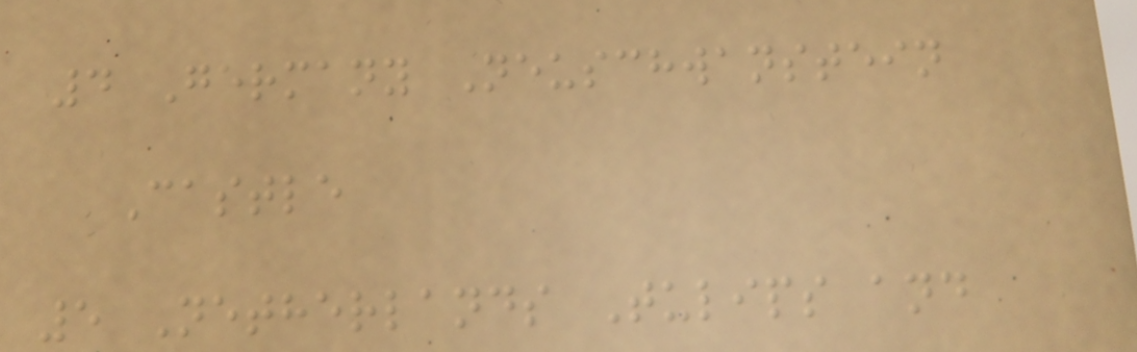4 Germany Neuschwanstein
Castle
5 Netherlands Tulips and
